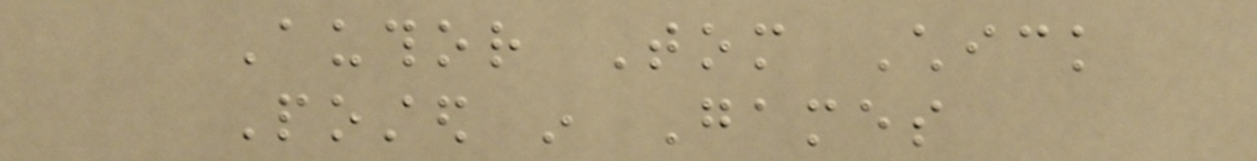Author Tom Chick
Posted in Games
